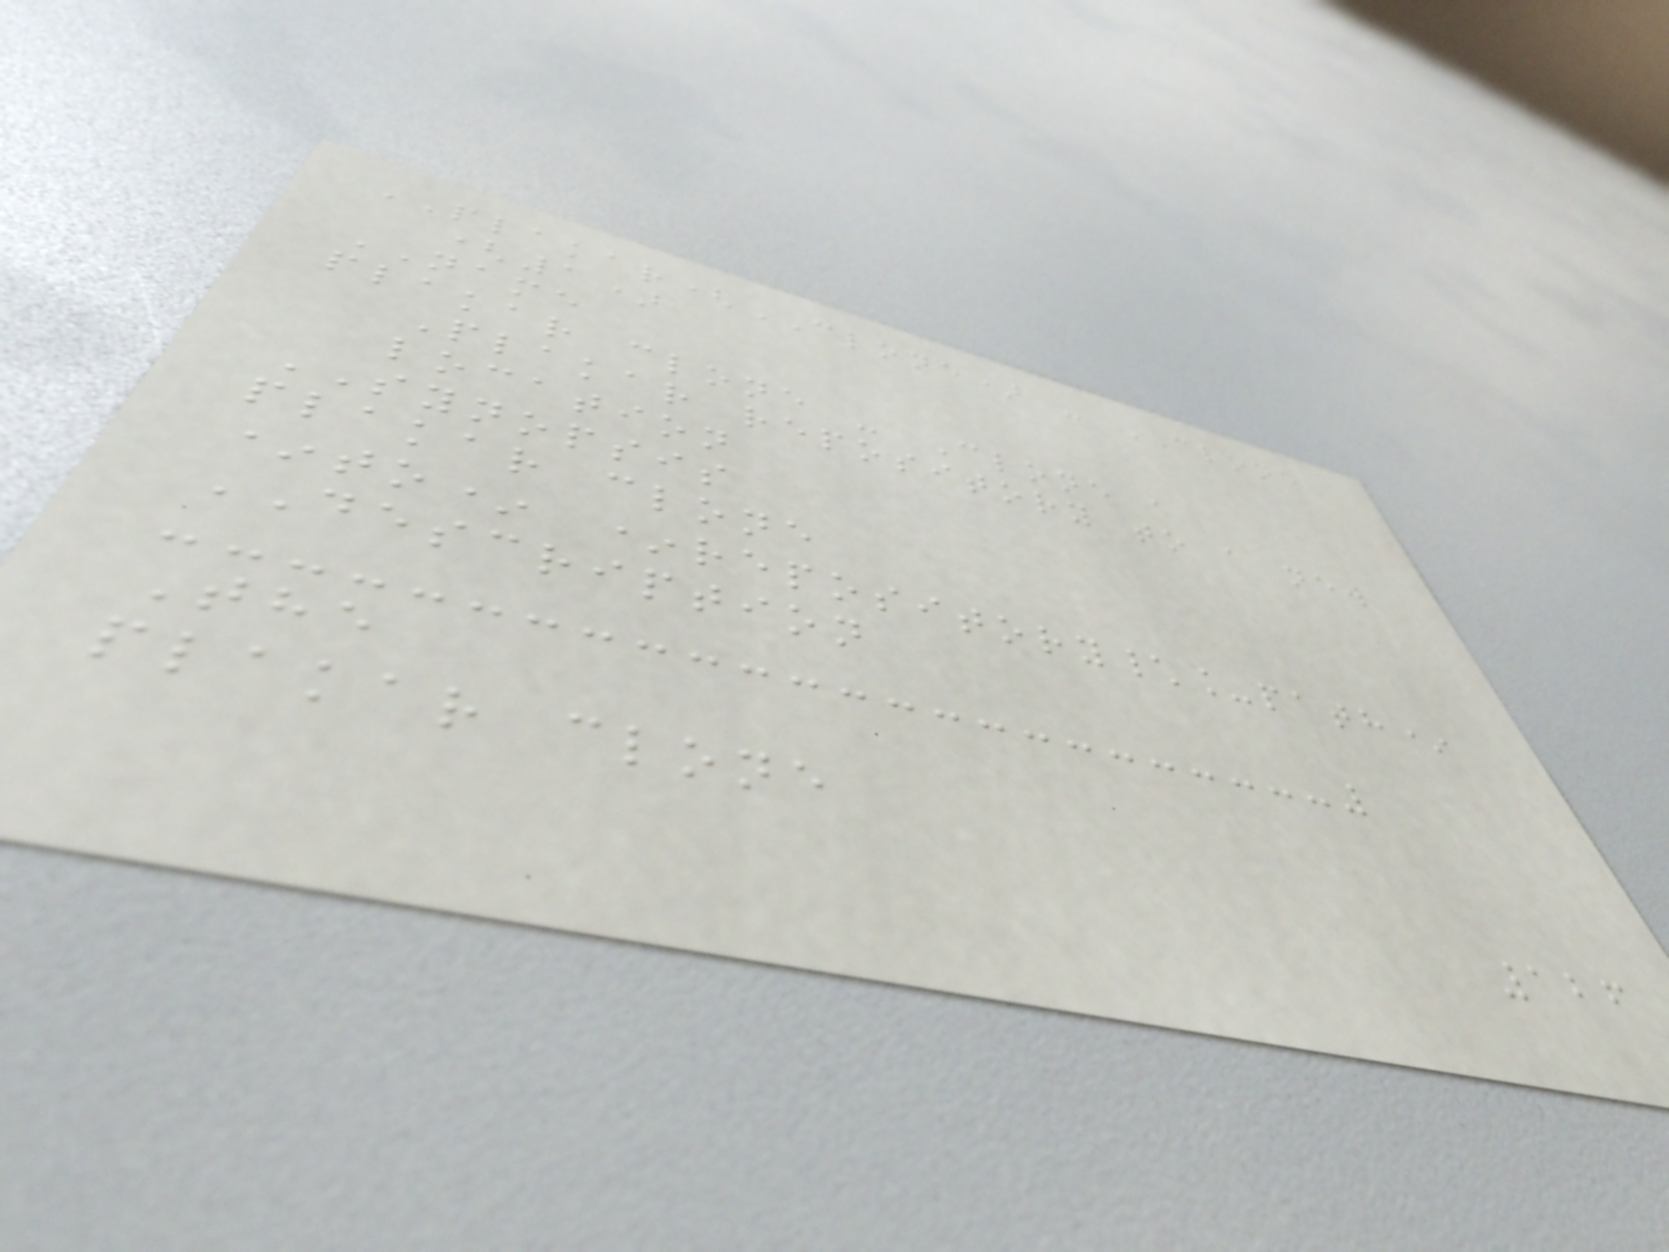PLAKAR(CLONE) - CLONE
(1)
NAME
plakar clone - Clone a
Plakar repository to a new
location
SYNOPSIS
plakar clone
*to* *repository\_path*
DESCRIPTION
The
plakar clone
126
